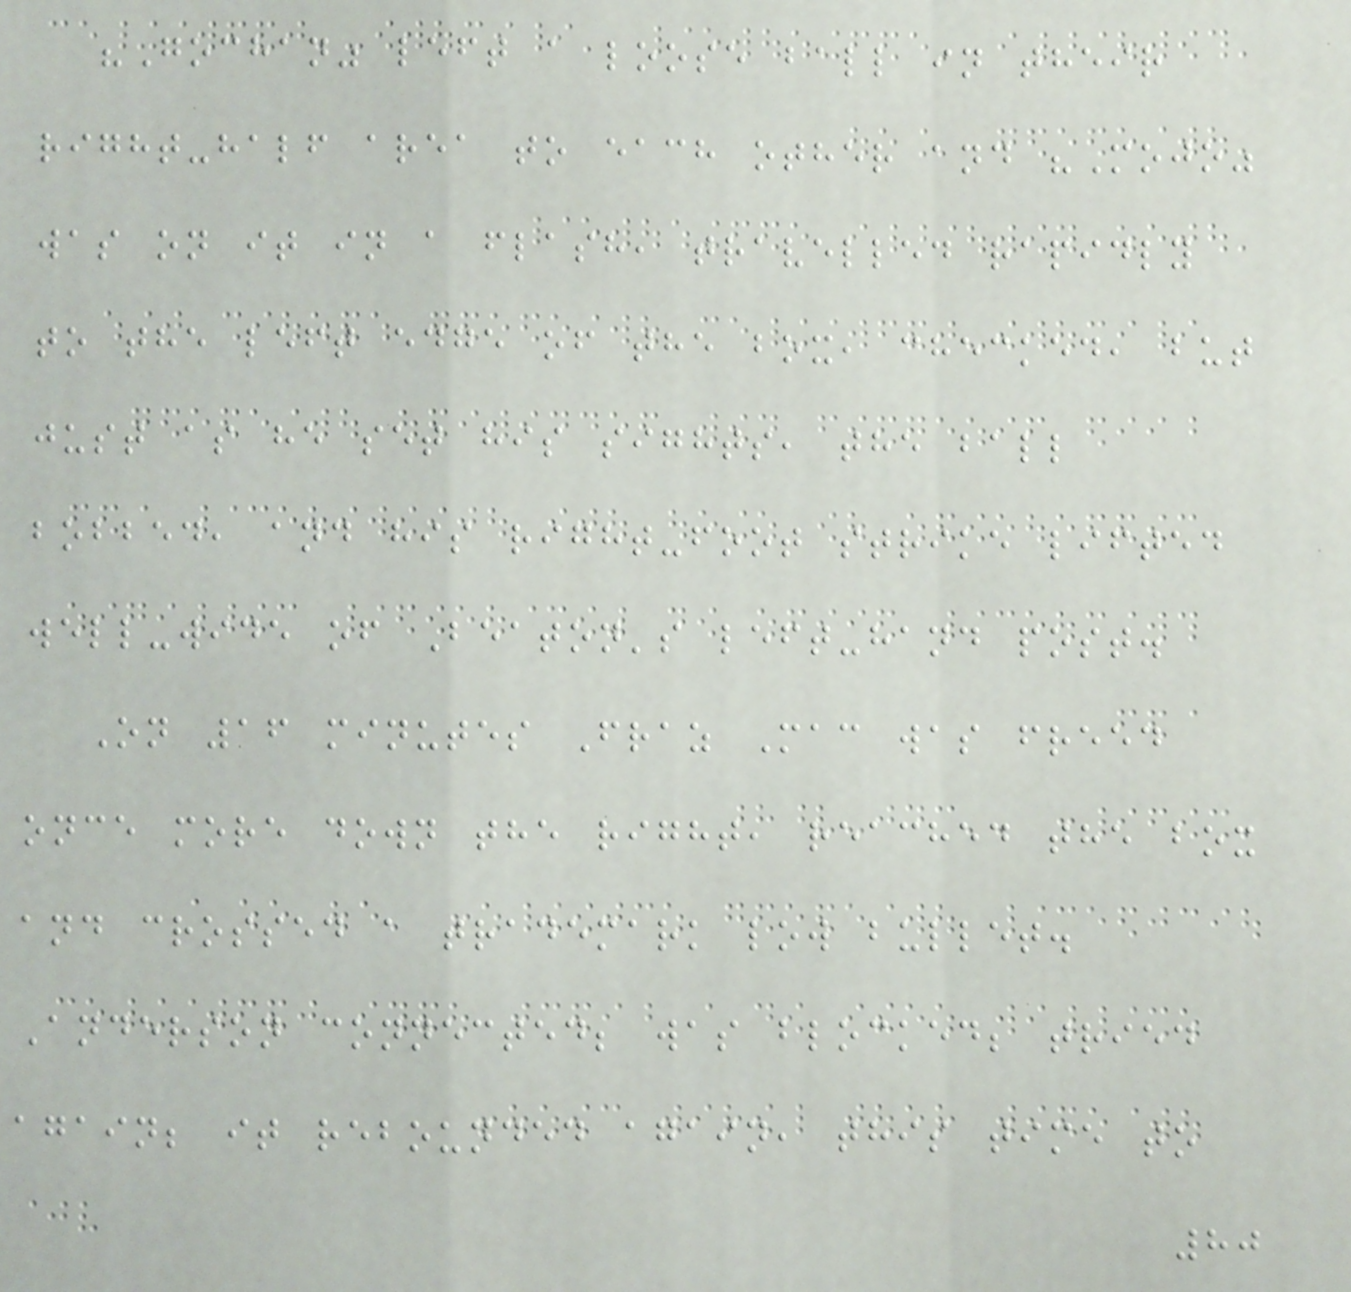"Gochan" left a loose ball in their
right-half area to each other and "Mojo"
was on it in a flash, travelled rapidly
to the left edge of the box, checked, but
just as he set his sights, the ball
bobbed, and his right-foot strike lifted
well-wide of Beaton's left-hand post.
On 16 minutes Fraz Mac was freed
once more down the right, reached the box
and crossed a trademark low bullet.
Anderson connected; was blocked; tried
again; it rebounded again, this time to
80
